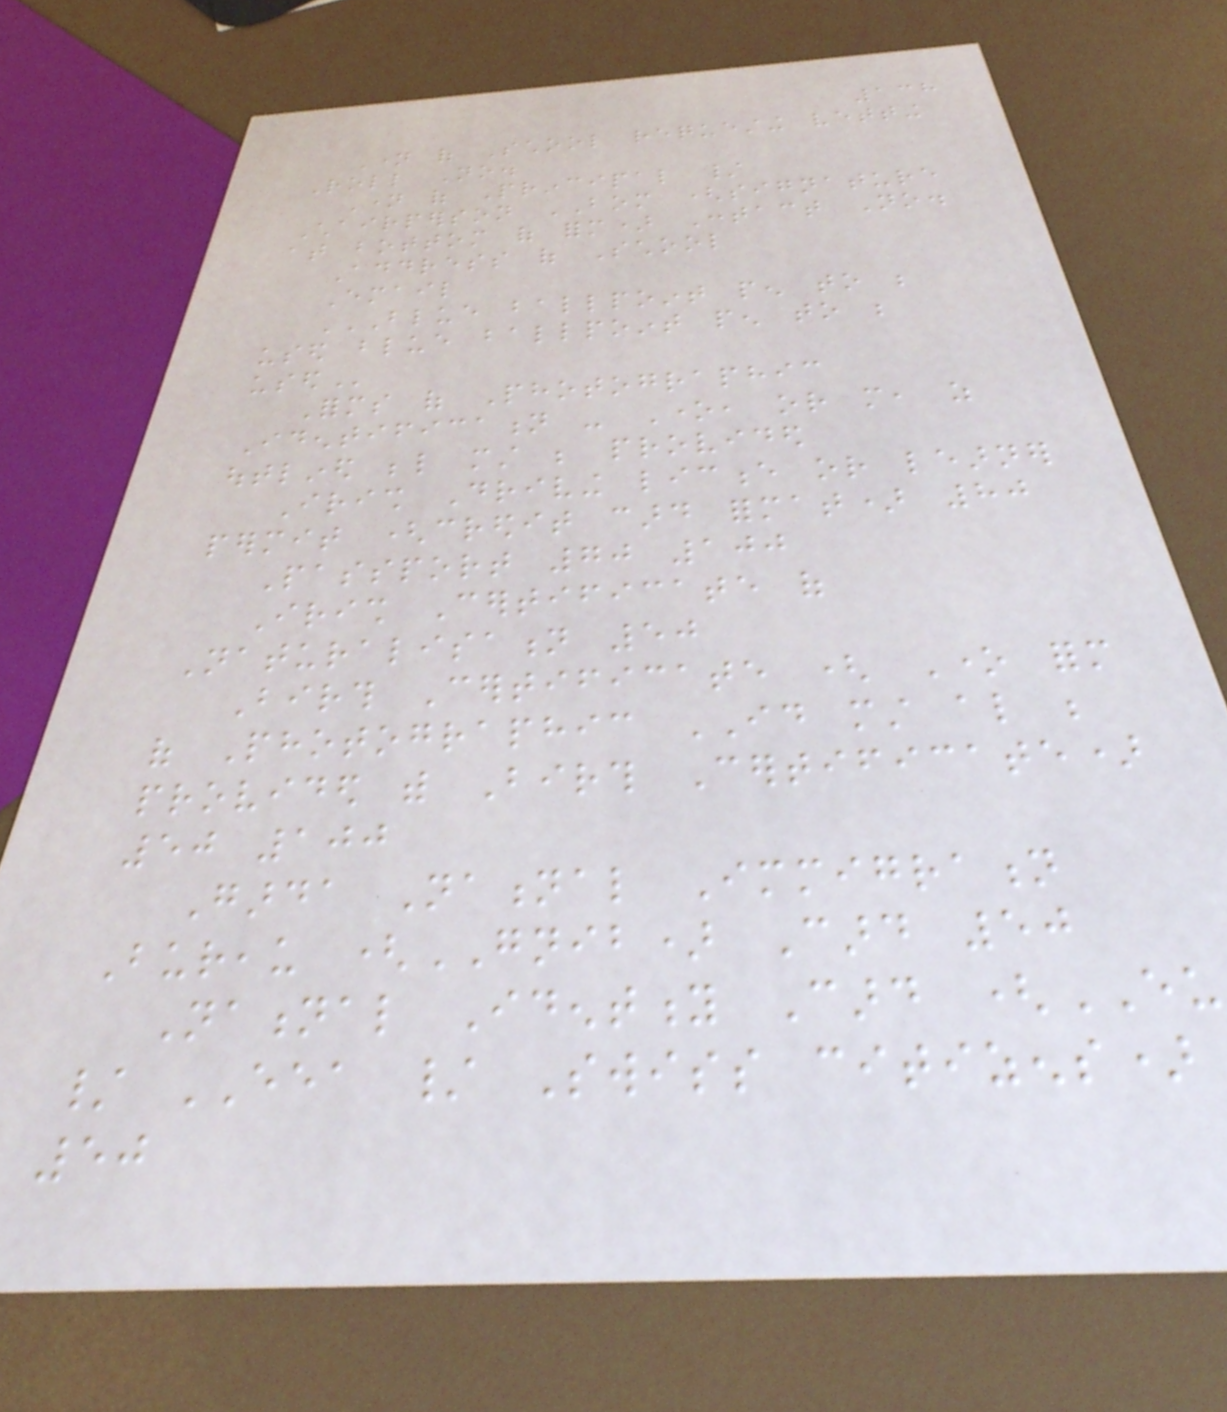138
Name of School requesting vetting
Roll No.
Name of Principal /
Chairperson BOM (signature
at bottom of form) Contact No.
Address of School
Email
BLUE BALLPOINT PEN TO BE
USED BLUE BALLPOINT PEN TO BE
USED
Forms of Photographic
Identification - One, or more, as
outlined below must be provided
Irish Driving licence or learner
permit (credit card format) 80
Passport 70 100
Irish Certificate of
Naturalisation 50
Birth Certificate ( One form
of Photographic ID must also be
provided with Birth Certificate)
50 100
Garda National Immigration
Bureau (GNIB) Card 50
National Identity Card (EU
/ EEA / Swiss citizens)
50
